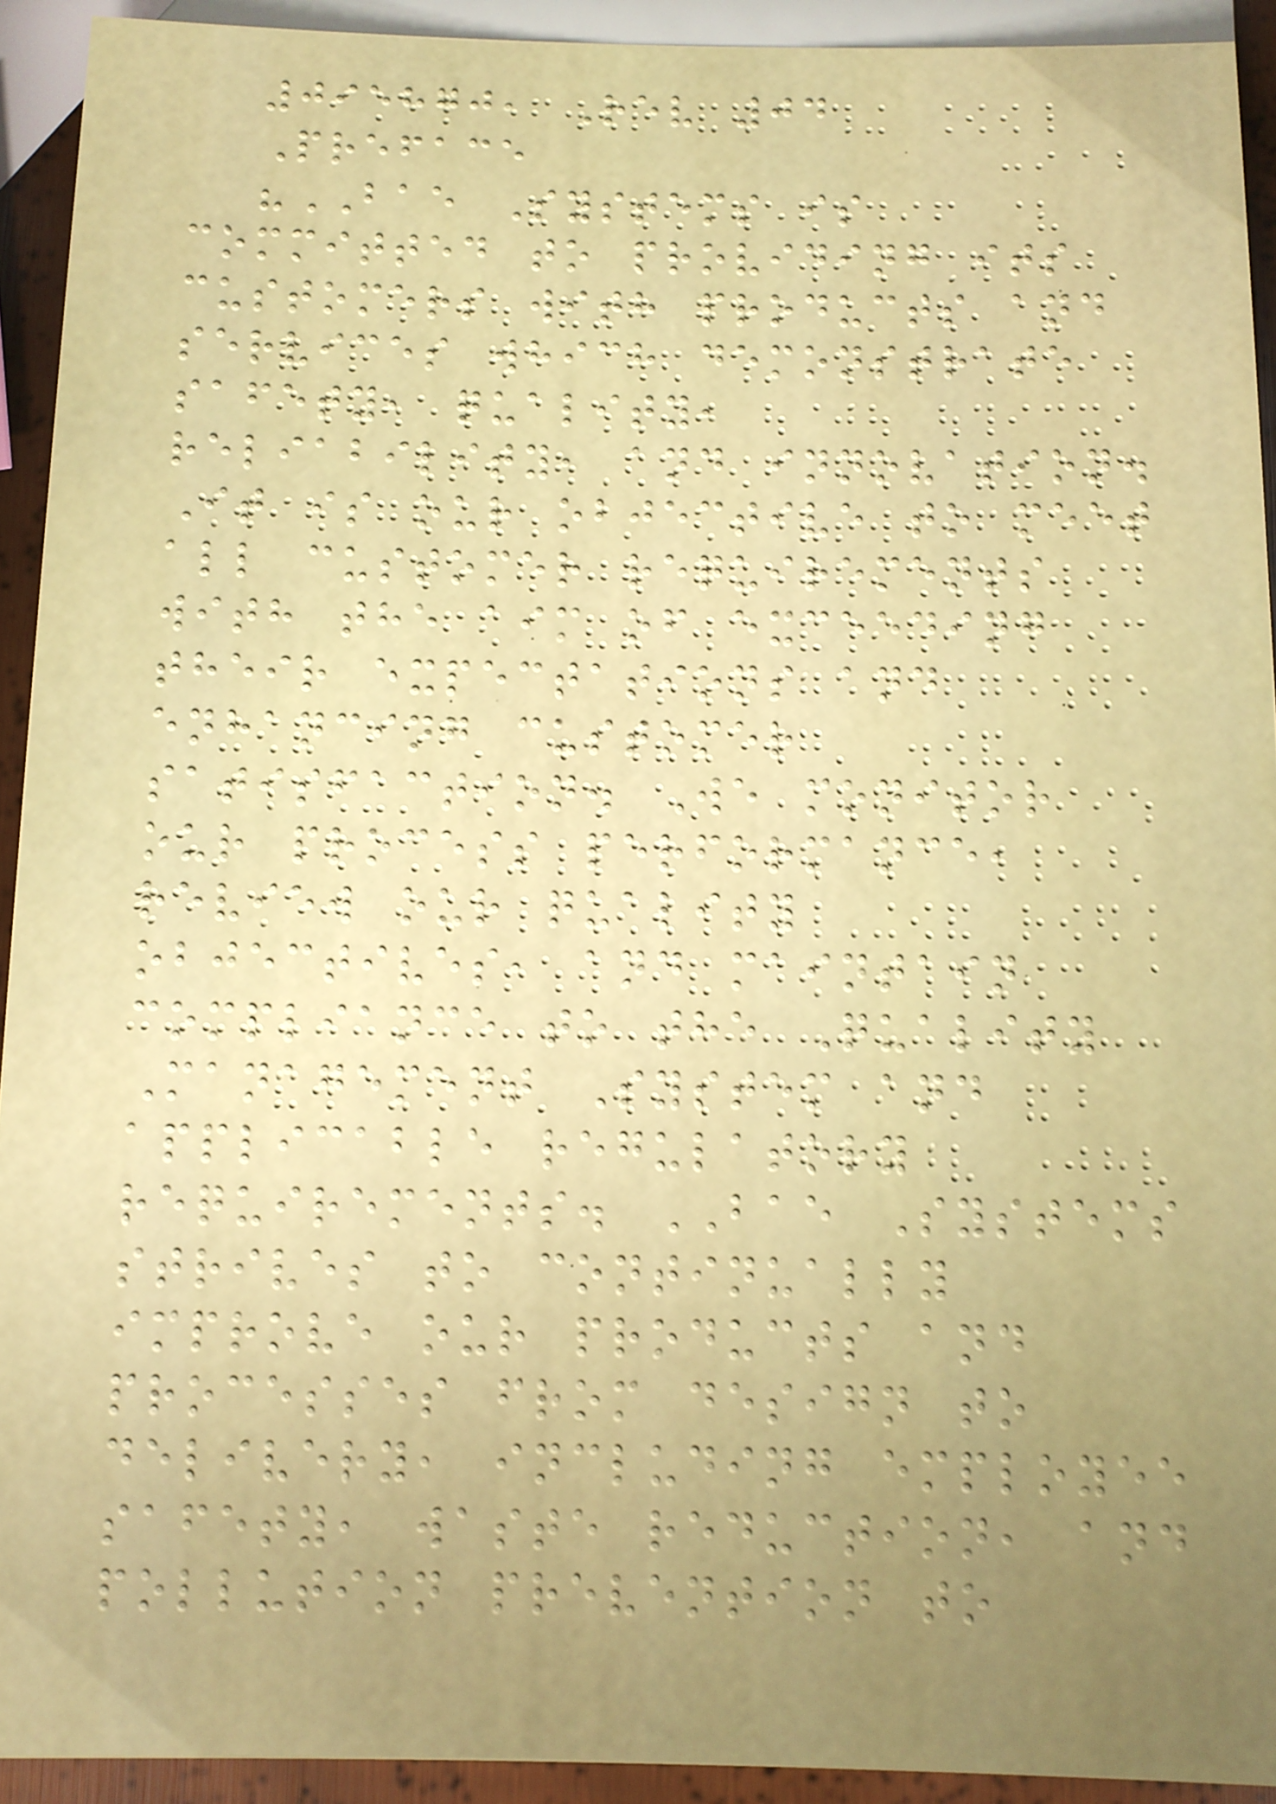095870, Rev 04
Preface
"BAE Systems is
committed to providing its
customers with products and
services which demonstrate
safety, quality,
reliability, and innovation.
It is our objective to meet
all customer requirements
with the aim of exceeding
their expectations and
enhancing customer
satisfaction. We monitor
our process performance,
review our quality
objectives, and maintain
compliance to the Quality
Management System and
applicable regulatory
requirements. BAE Systems
strives to continually
improve our products and
processes from design to
delivery, including employee
safety, waste reduction, and
pollution prevention to
